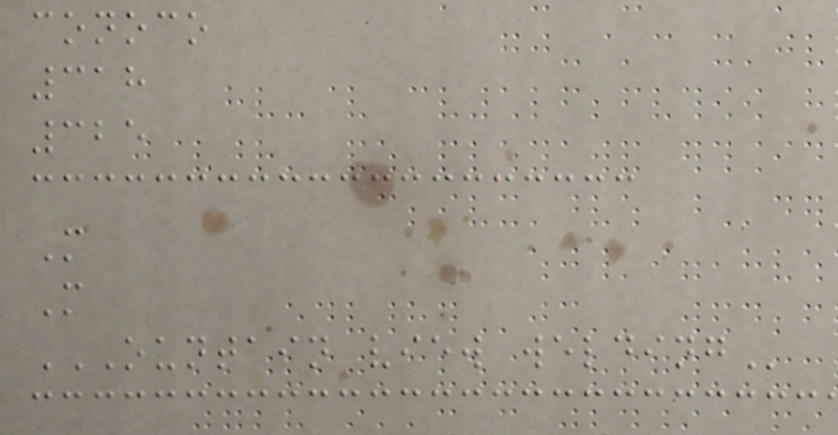conoco
318
325
M
M
OUNTAIN VIEW WELDING
